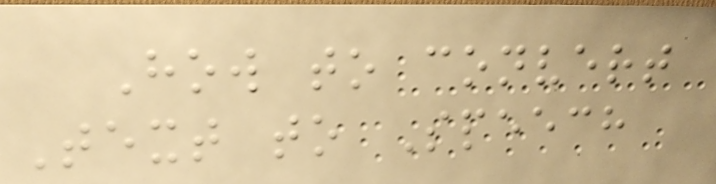How to convert
Text to Speech
